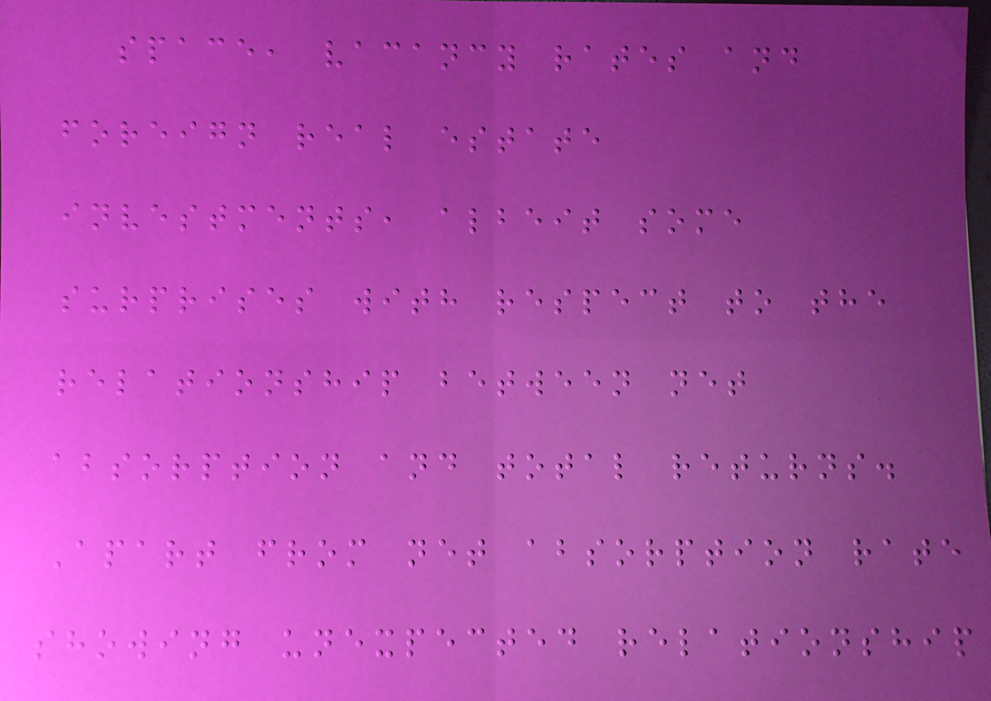space, vacancy rates and
foreign real estate
investments, albeit some
surprises with respect to the
relationship between net
absorption and total returns.
Apart from net absorption rate
showing unexpected relationship
